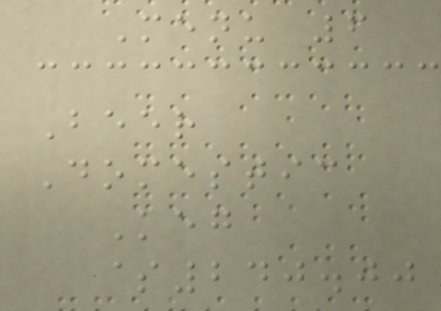Menu 6
Beer
Domestic
Keg
$240.00
